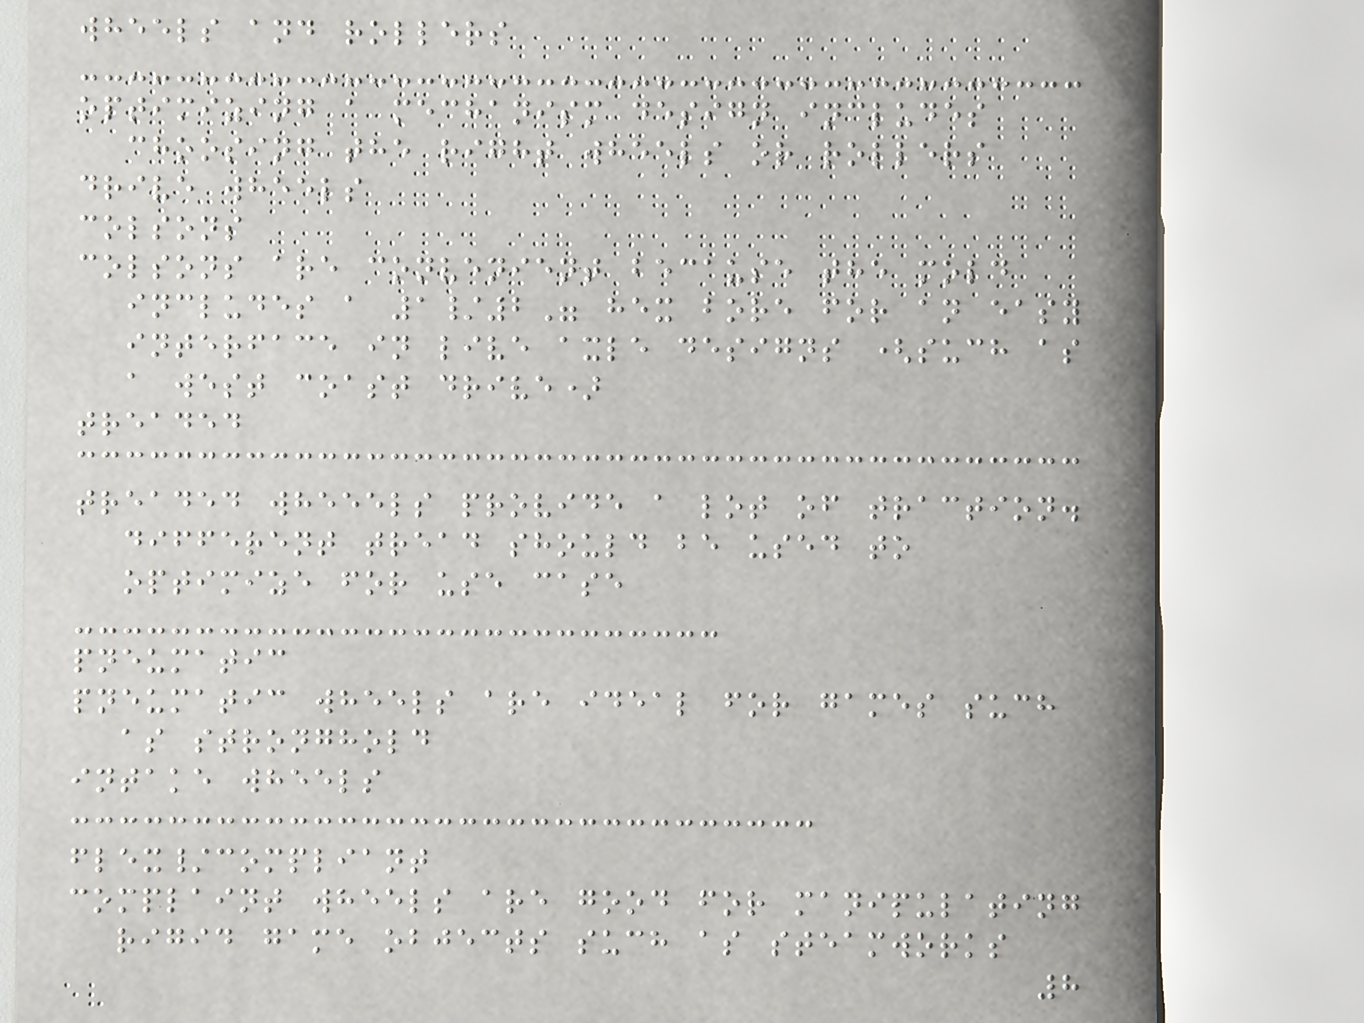wheels and rollers
optimizing a mechanism design includes
choosing the right wheels or rollers
drive wheels
colsons
colsons are convenient because the mold
includes a 1/2" hex bore for an easy
interface in live axle designs (such as
a west coast drive)
treaded
treaded wheeels provide a lot of traction.
different tread should be used to
optimize for use case
pneumatic
pneumatic wheels are ideal for games such
as stronghold
intake wheels
flex/compliant
complaint wheels are good for manipulating
rigid game objects such as steamworks
8
